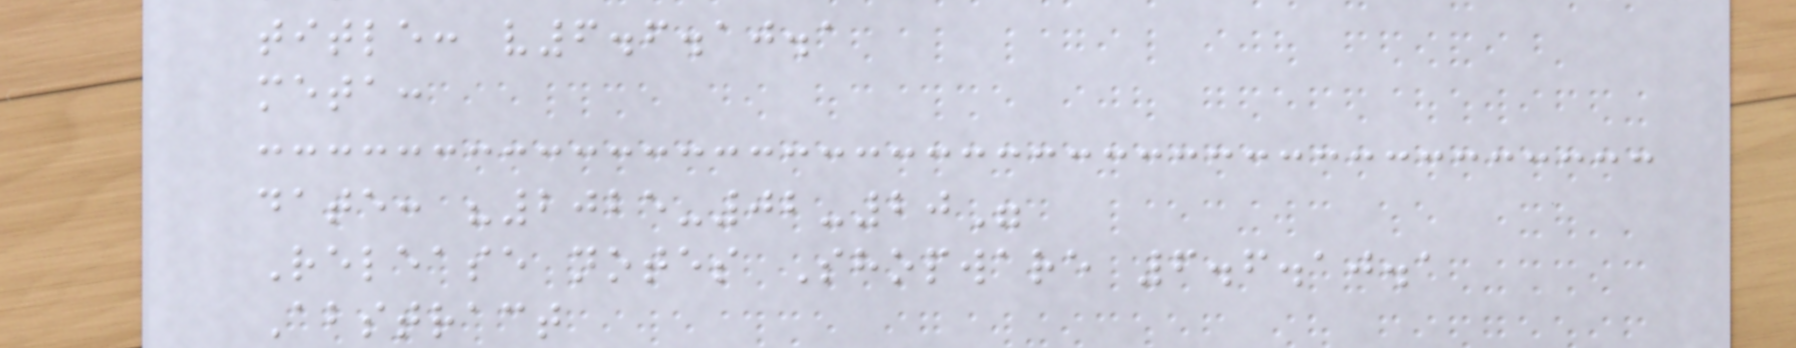title: v6.6.10.1
meta:
date: "2025-02-20"
Release notes Shopware 6.6.10.1
Abstract
